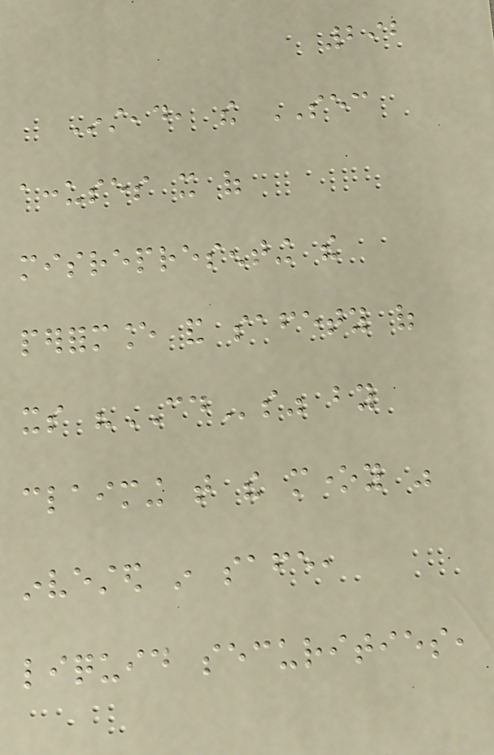292
Instead, the SEC
accuses it of
misrepresenting the
performance and safety of
its "CDs" by
claiming that the money was
invested in safe,
liquid securities,
